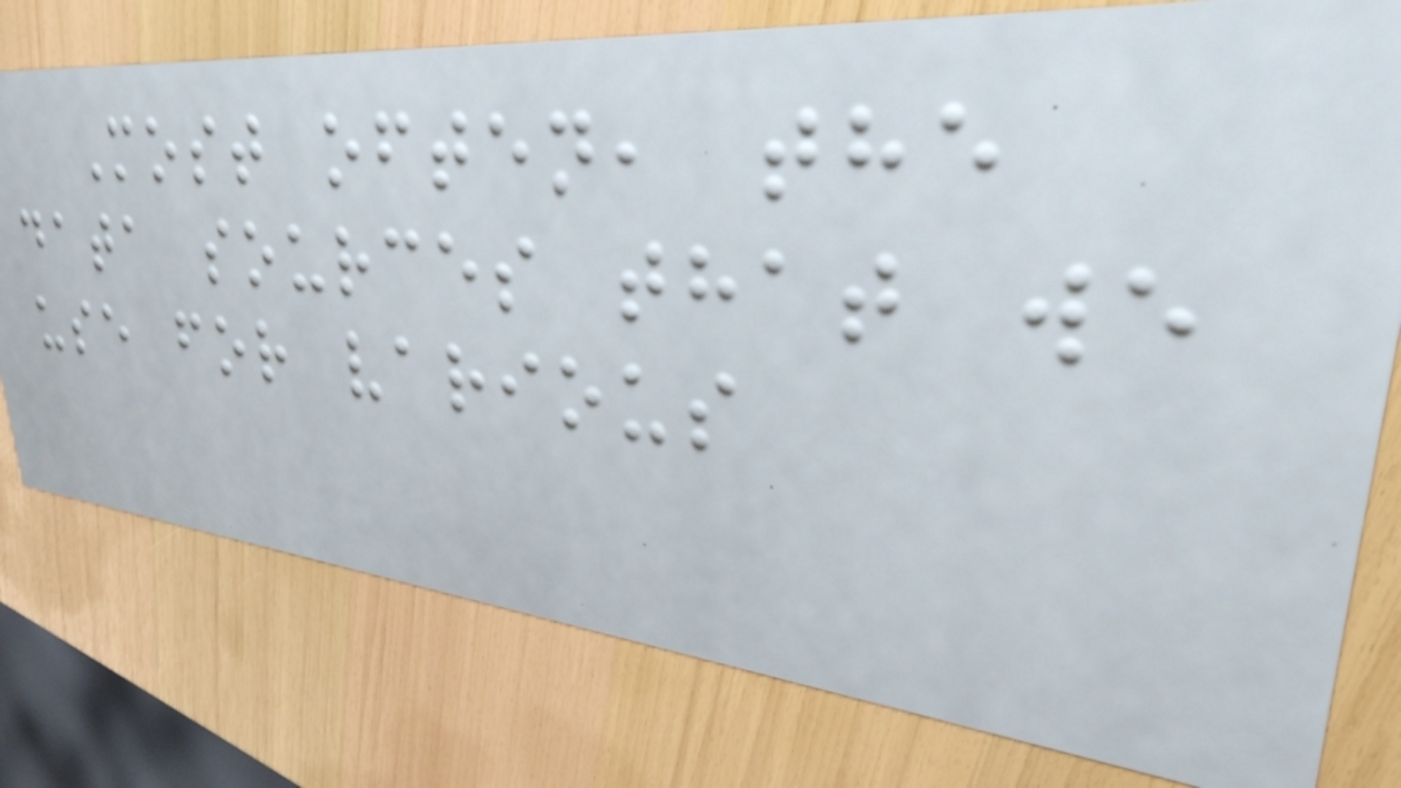Most often, the
data sources that we
use for various
